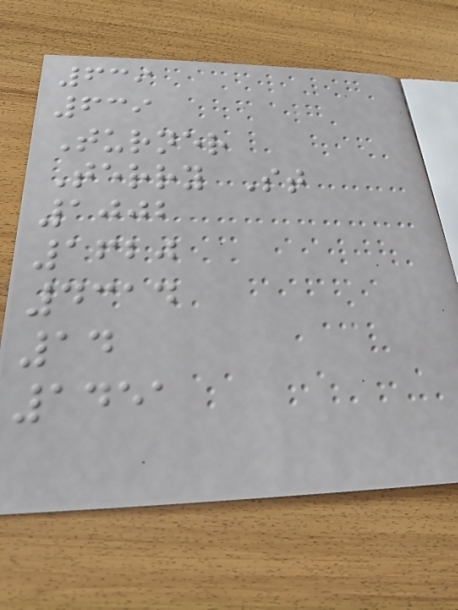639
639
Turner
Terry St
1002
1620
4314
14
1451
